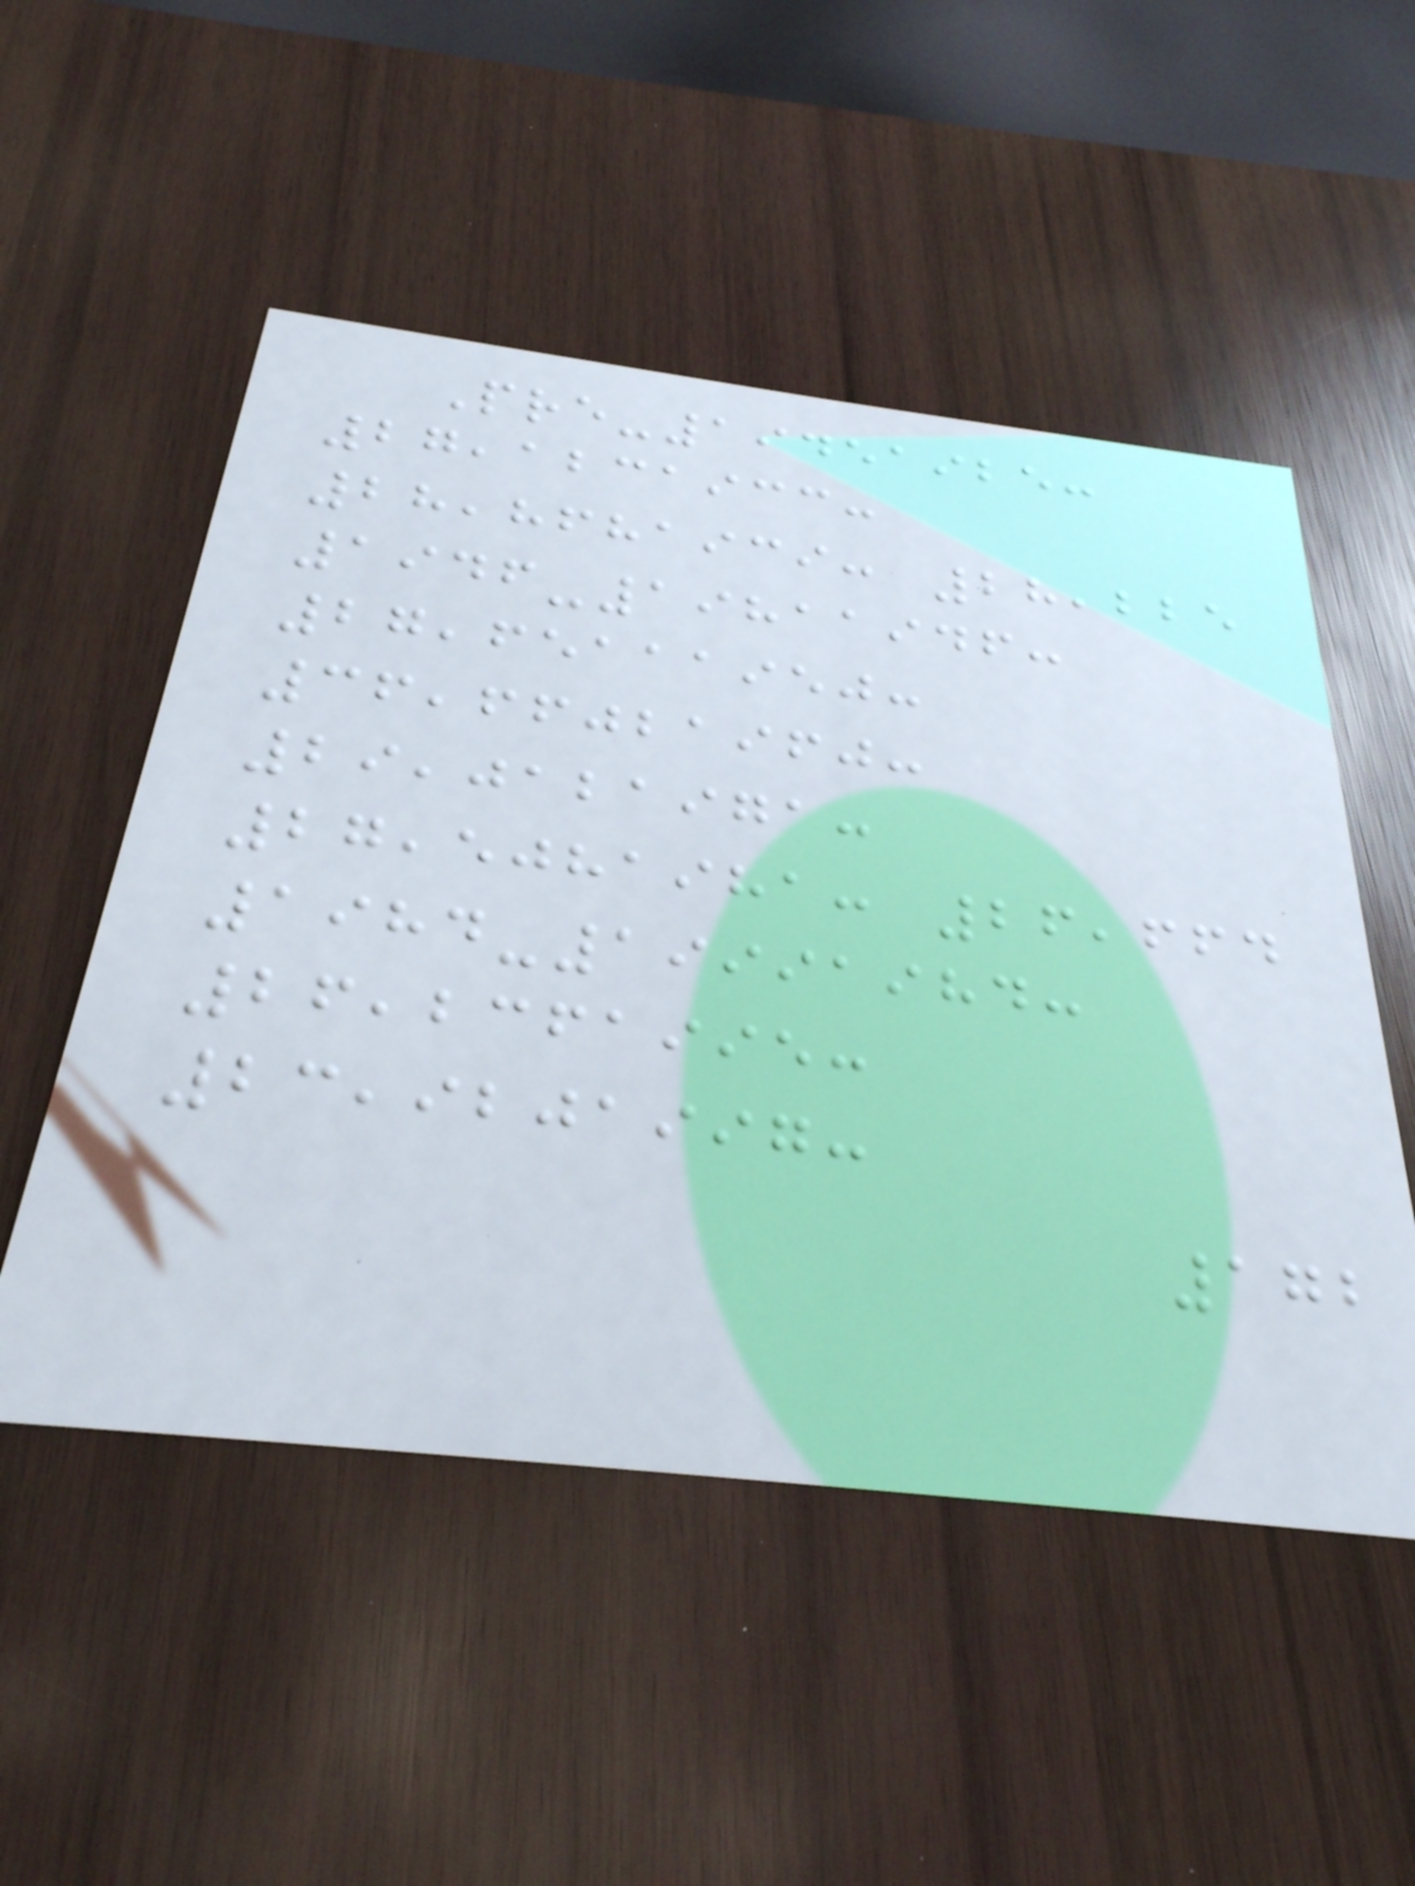Pre-19451925:
27,1231933:
28,8681939: 28,225
1946-19811946:
27,65111950:
36,66021960:
29,0121971:
27,5081981: 26,664
1984-19991984:
26,2361995:
23,9201997:
172
